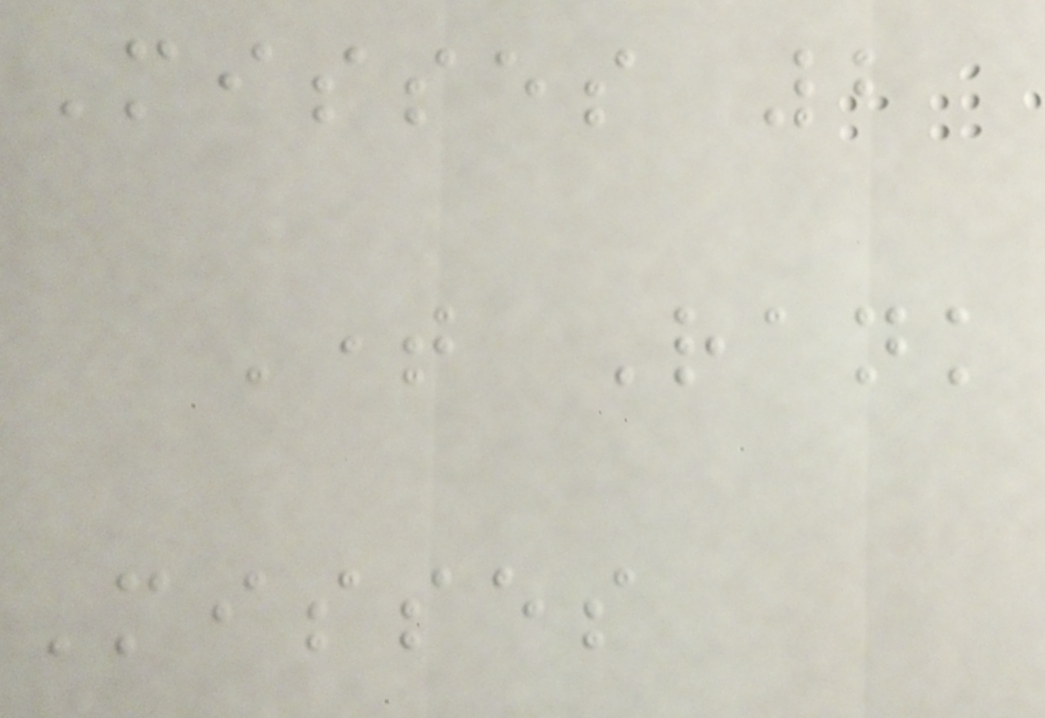Misses 2
Time Rank
Misses
